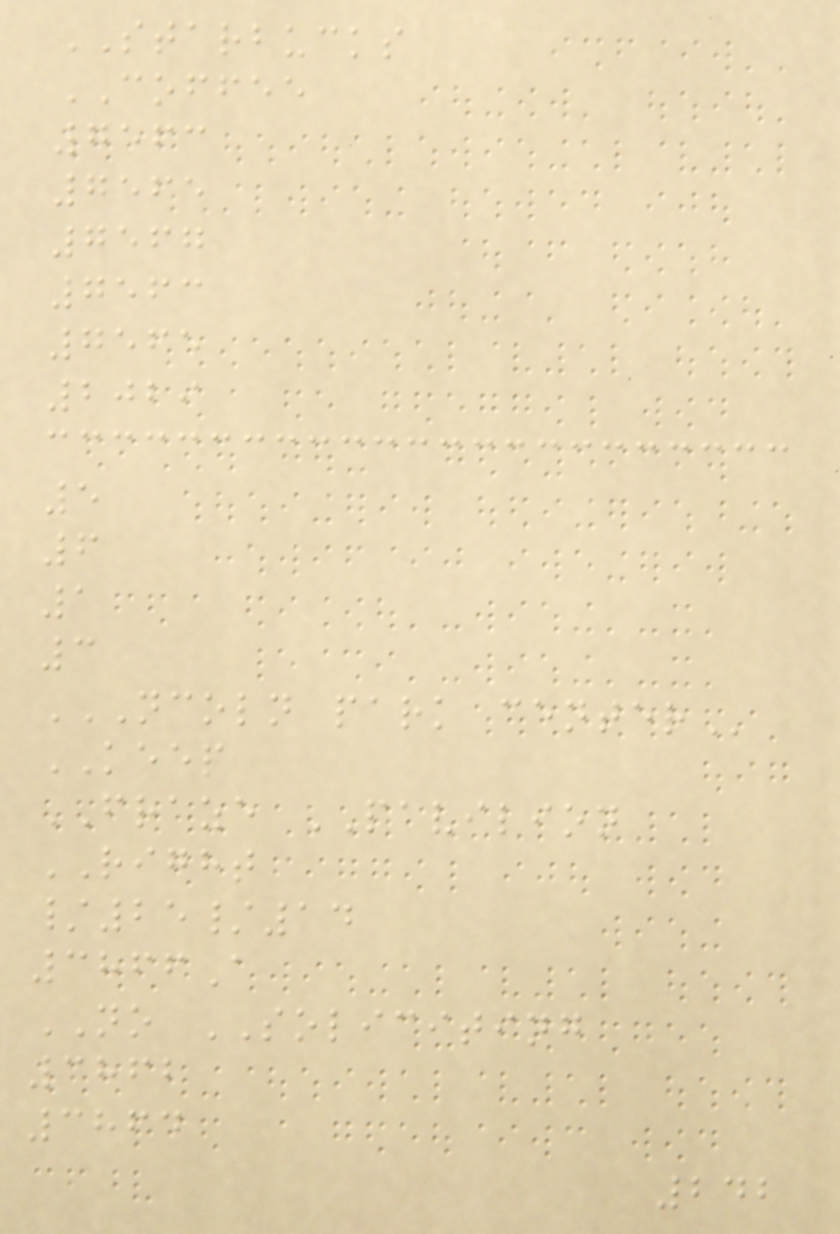STARBUCKS
COFFEE
7563
7565
7567
7563
7565
2029
5
6
1
3
NCOLN PARK CENTER
KEEP
FRAZE PAVILION
RIGHT
/25/14
3866A
NO SOLICITING
3862
3864
242
